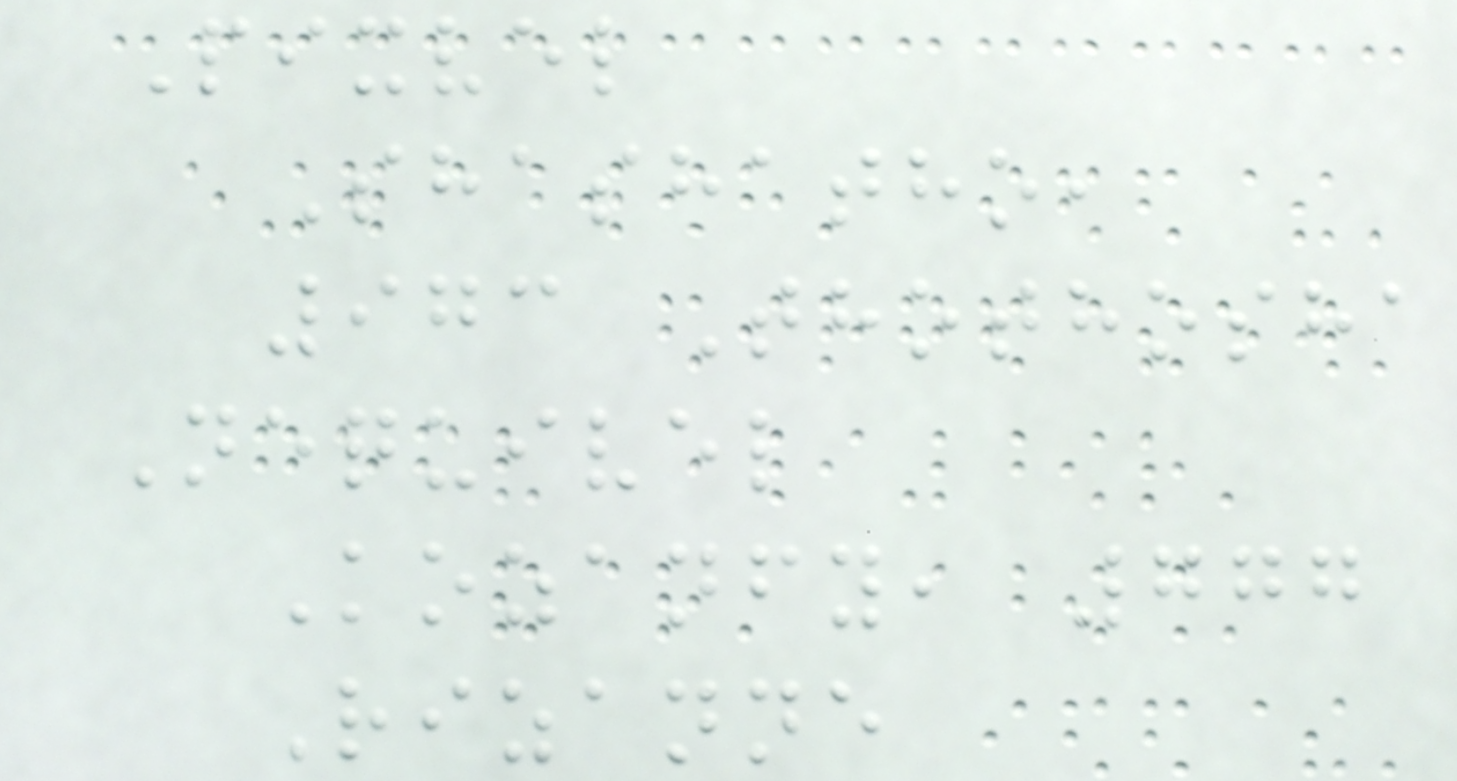Pixvel
Shashatho,
973 Thothosha
Nequivel
Kozanfy, 777
Rizanne
